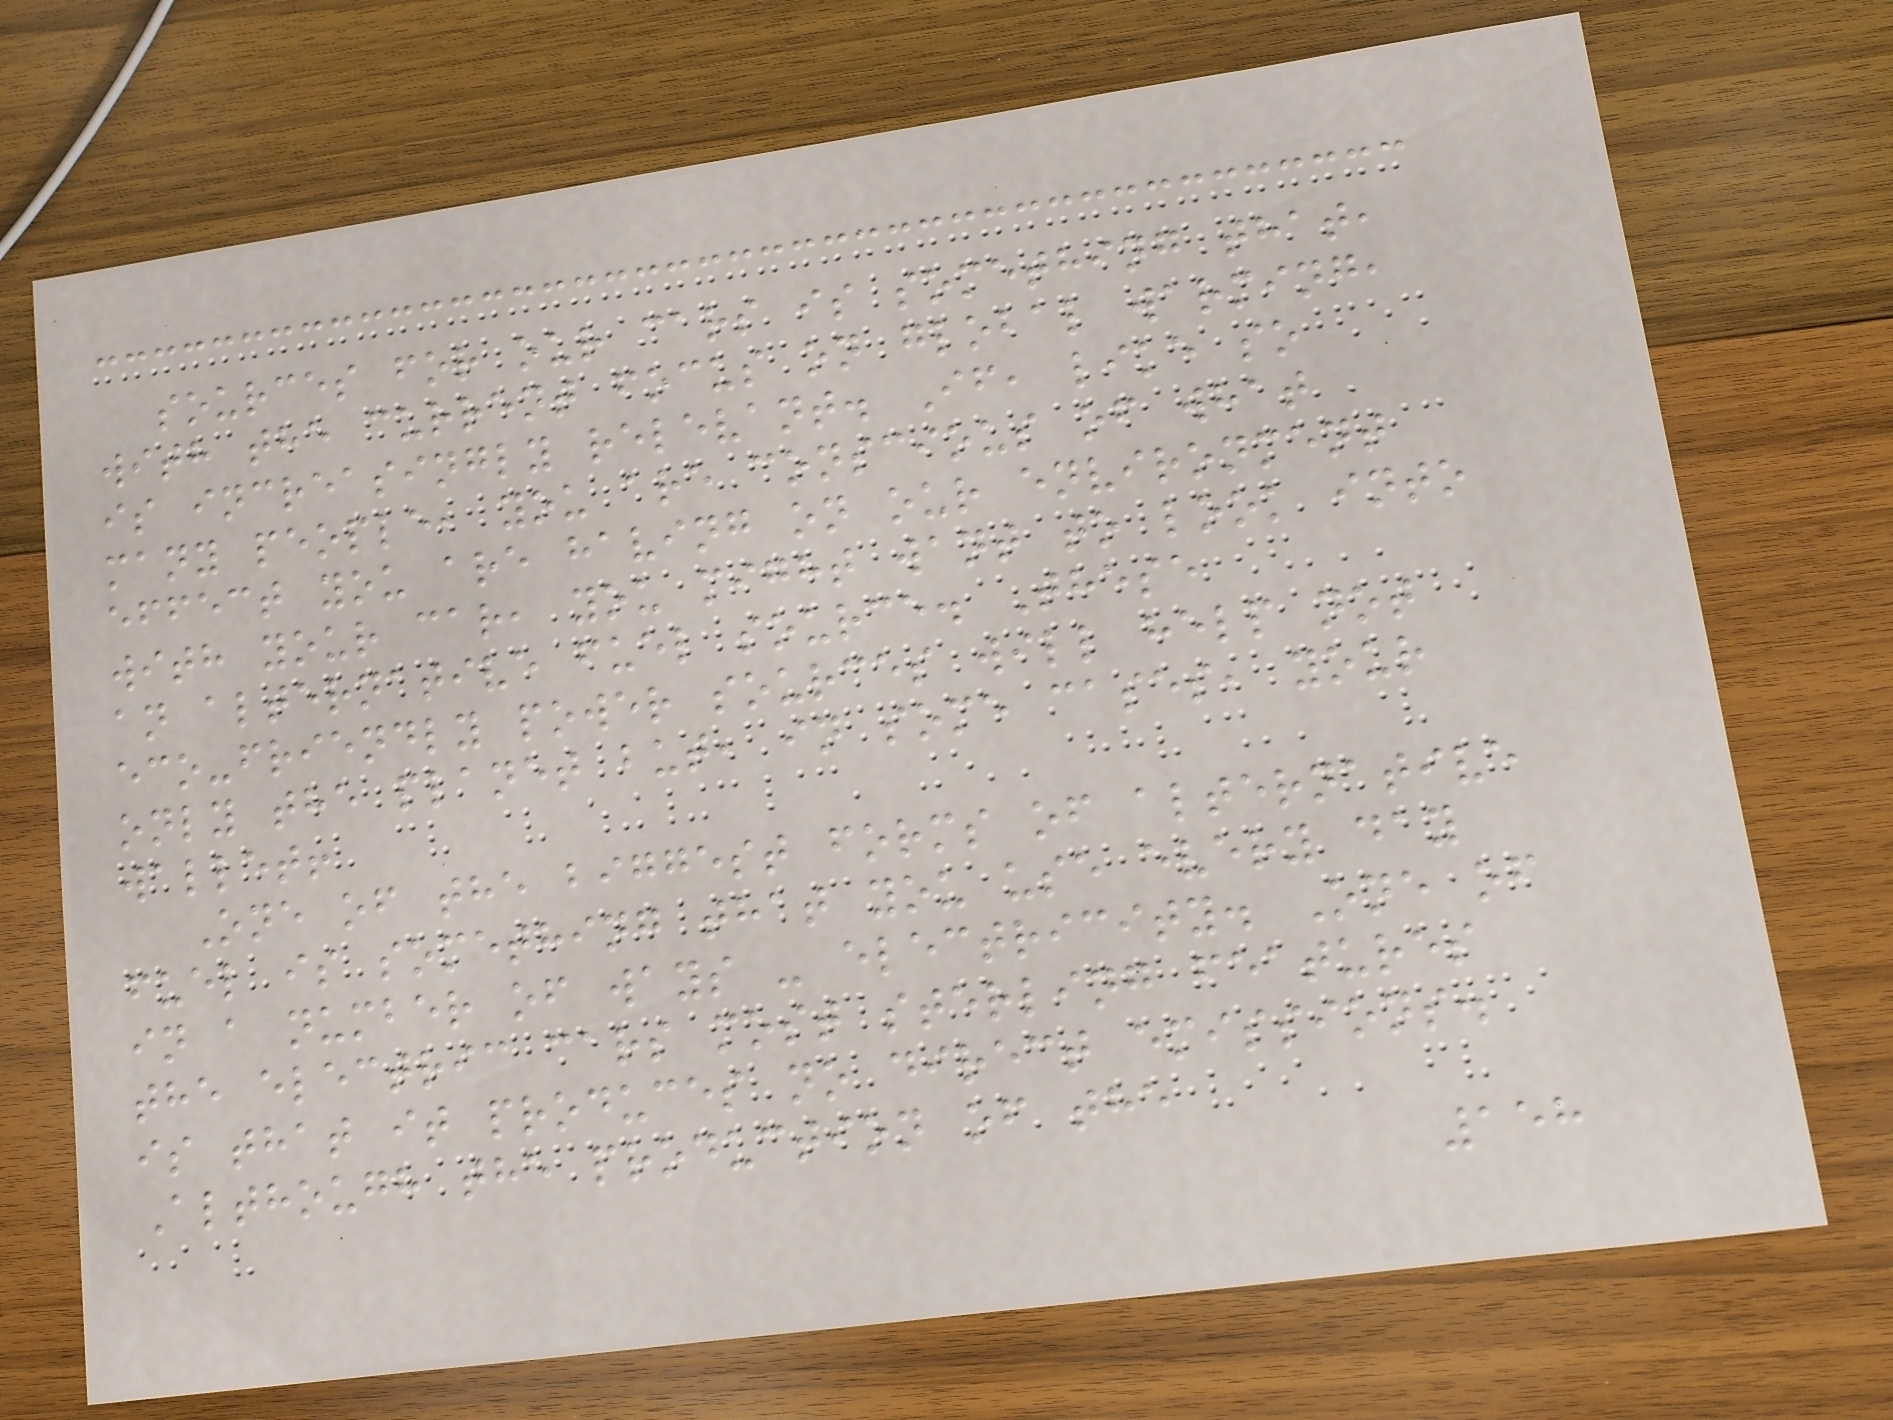sources for our cars is something that,
with the current focus on global warming,
is increasingly relevant. If, like so
many people, you are conscious of what
effect you are having on our environment
with your car, you might want to look into
an alternative fuel source. These
eco-friendly power sources will help not
only the planet but, in some cases, your
wallet!
One of the biggest forms of alternative
fuel is something that you use every day
in a number of ways - electricity. One of
the electric cars most sterling features
is that it produces no direct emissions.
Although the production of the
158
